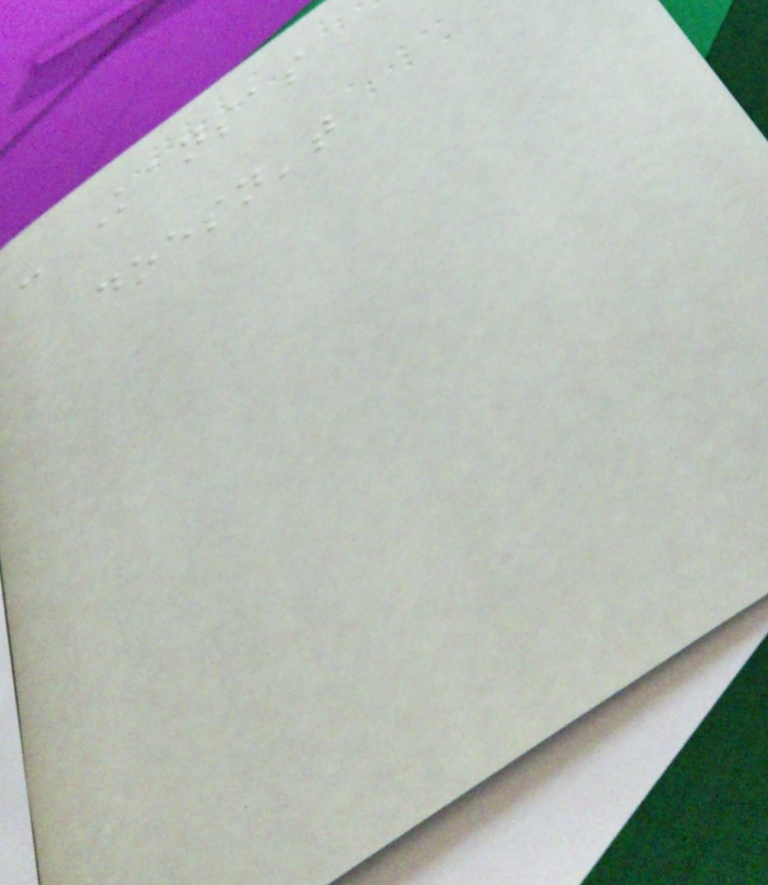- Kansas
doesn't
